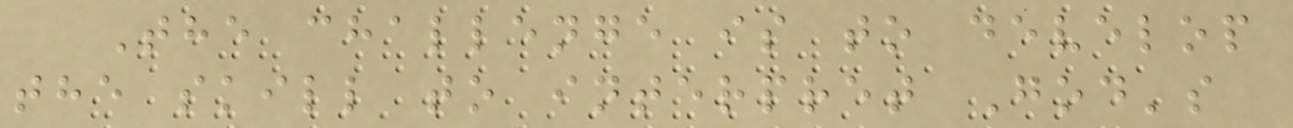The challenge is to develop
the skill to interpret God's
